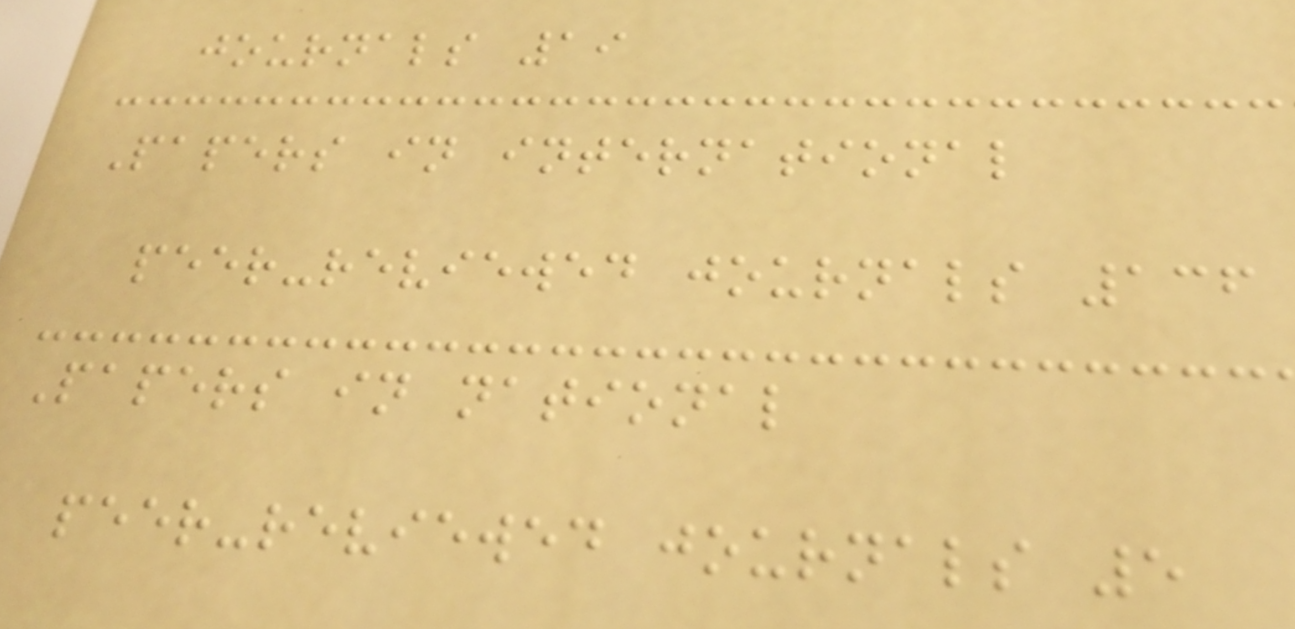journals 19
Papers in international
peer-reviewed journals 136
Papers in national
peer-reviewed journals 5
